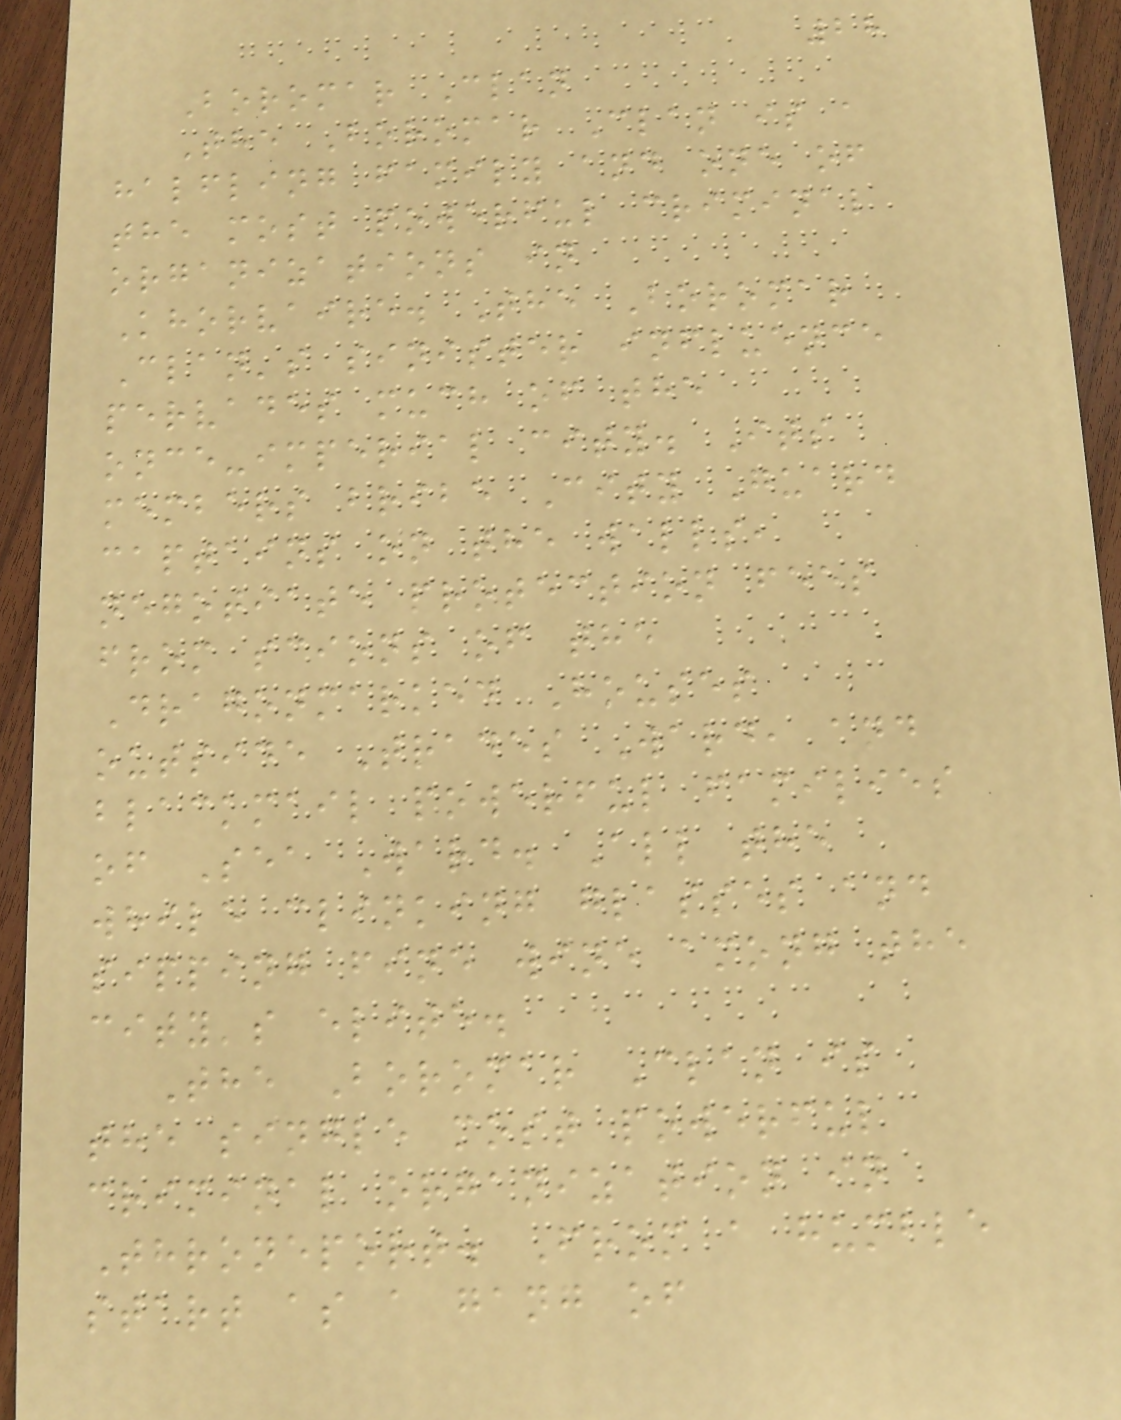28
Boromar Clan
The Boromar Clan is a
halfling family and one of
the most powerful criminal
organizations in
Khorvaire. The Boromar
Clan's sinister influence
pervades much of the
once-imperial city. Its
members bribe City Guard
captains on the walls,
negotiate protection fees
from scions of the
Dragonmarked Houses
outside Trades Ward, and
blackmail powerful families
of Sea Ward. All the
while clinking glasses and
sipping fine wine among the
city's elite.
The Boromar Clan is
the single most powerful
criminal organization in
Throneport. From a humble
start as a gang of
